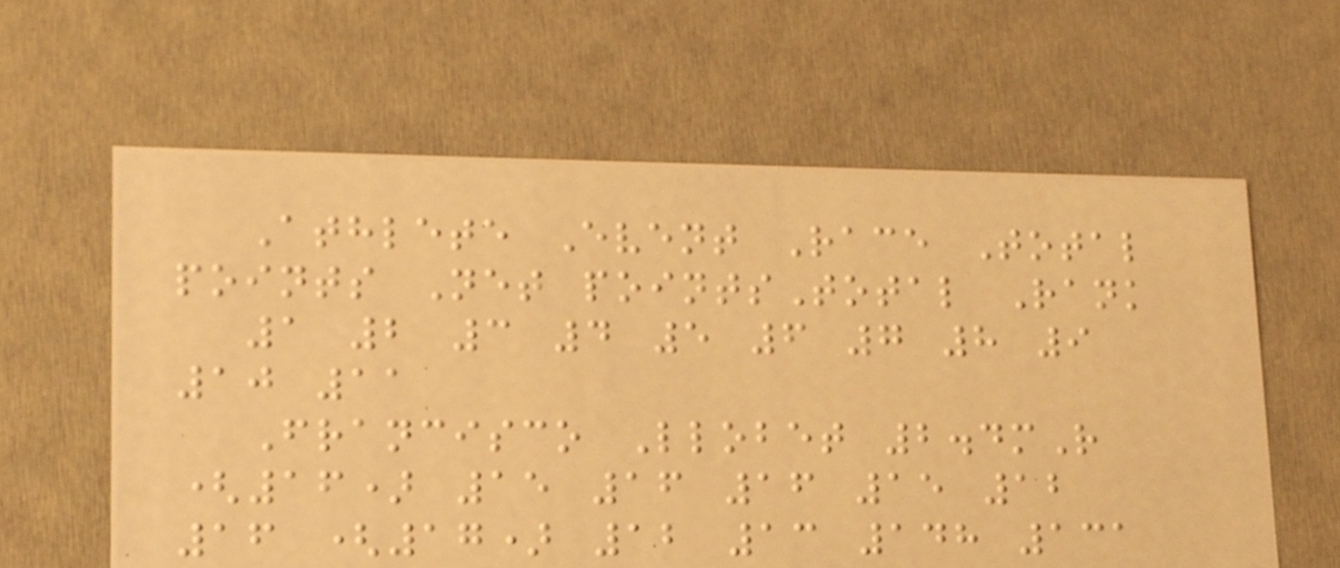Athlete Event Race Total
points Net pointsTotal Rank
1 2 3 4 5 6 7 8 9
10 11
Francisco Llobet 2.4mR
(16) 15 16 16 15 12
16 (17) 12 13 148 131
